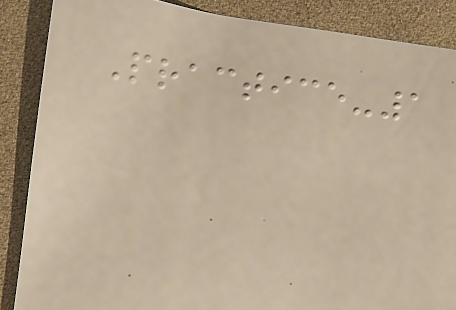Practice-1
